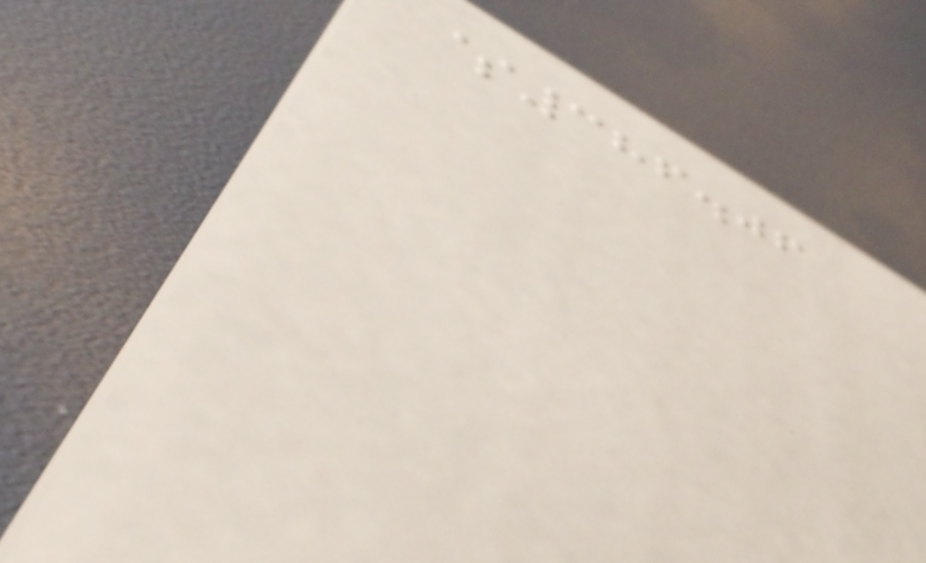$386.06
